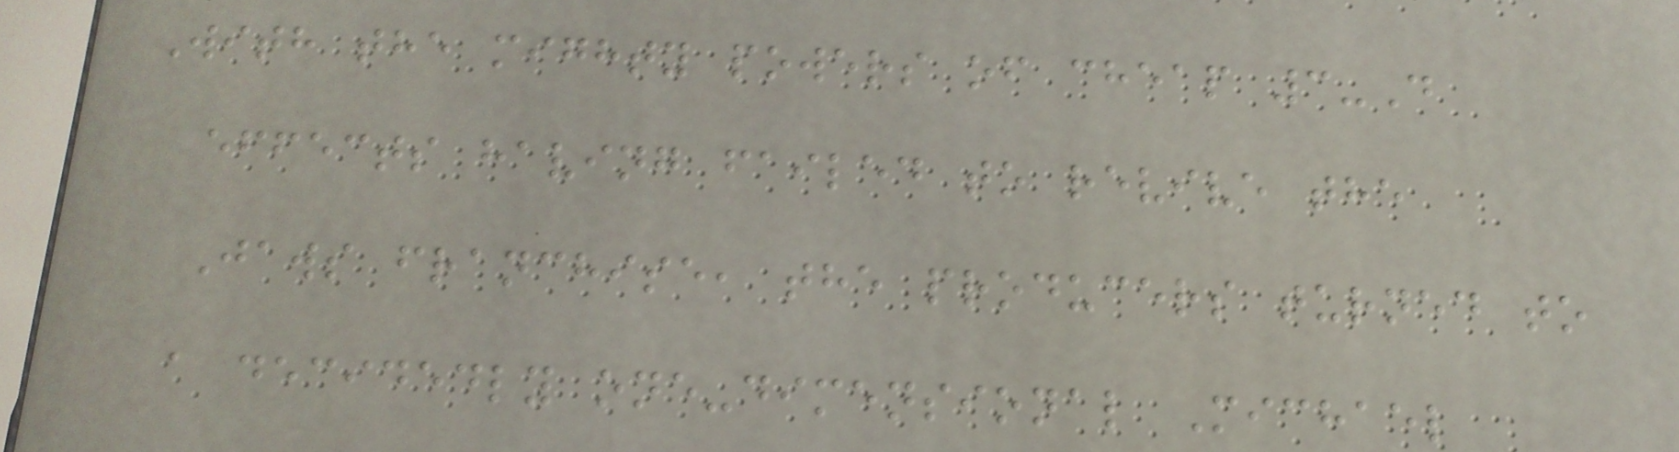With the mighty powers of cheap 3-D
effects having failed to revive the
Jaws franchise, the producers turned to
a decidedly one-dimensional Michael
